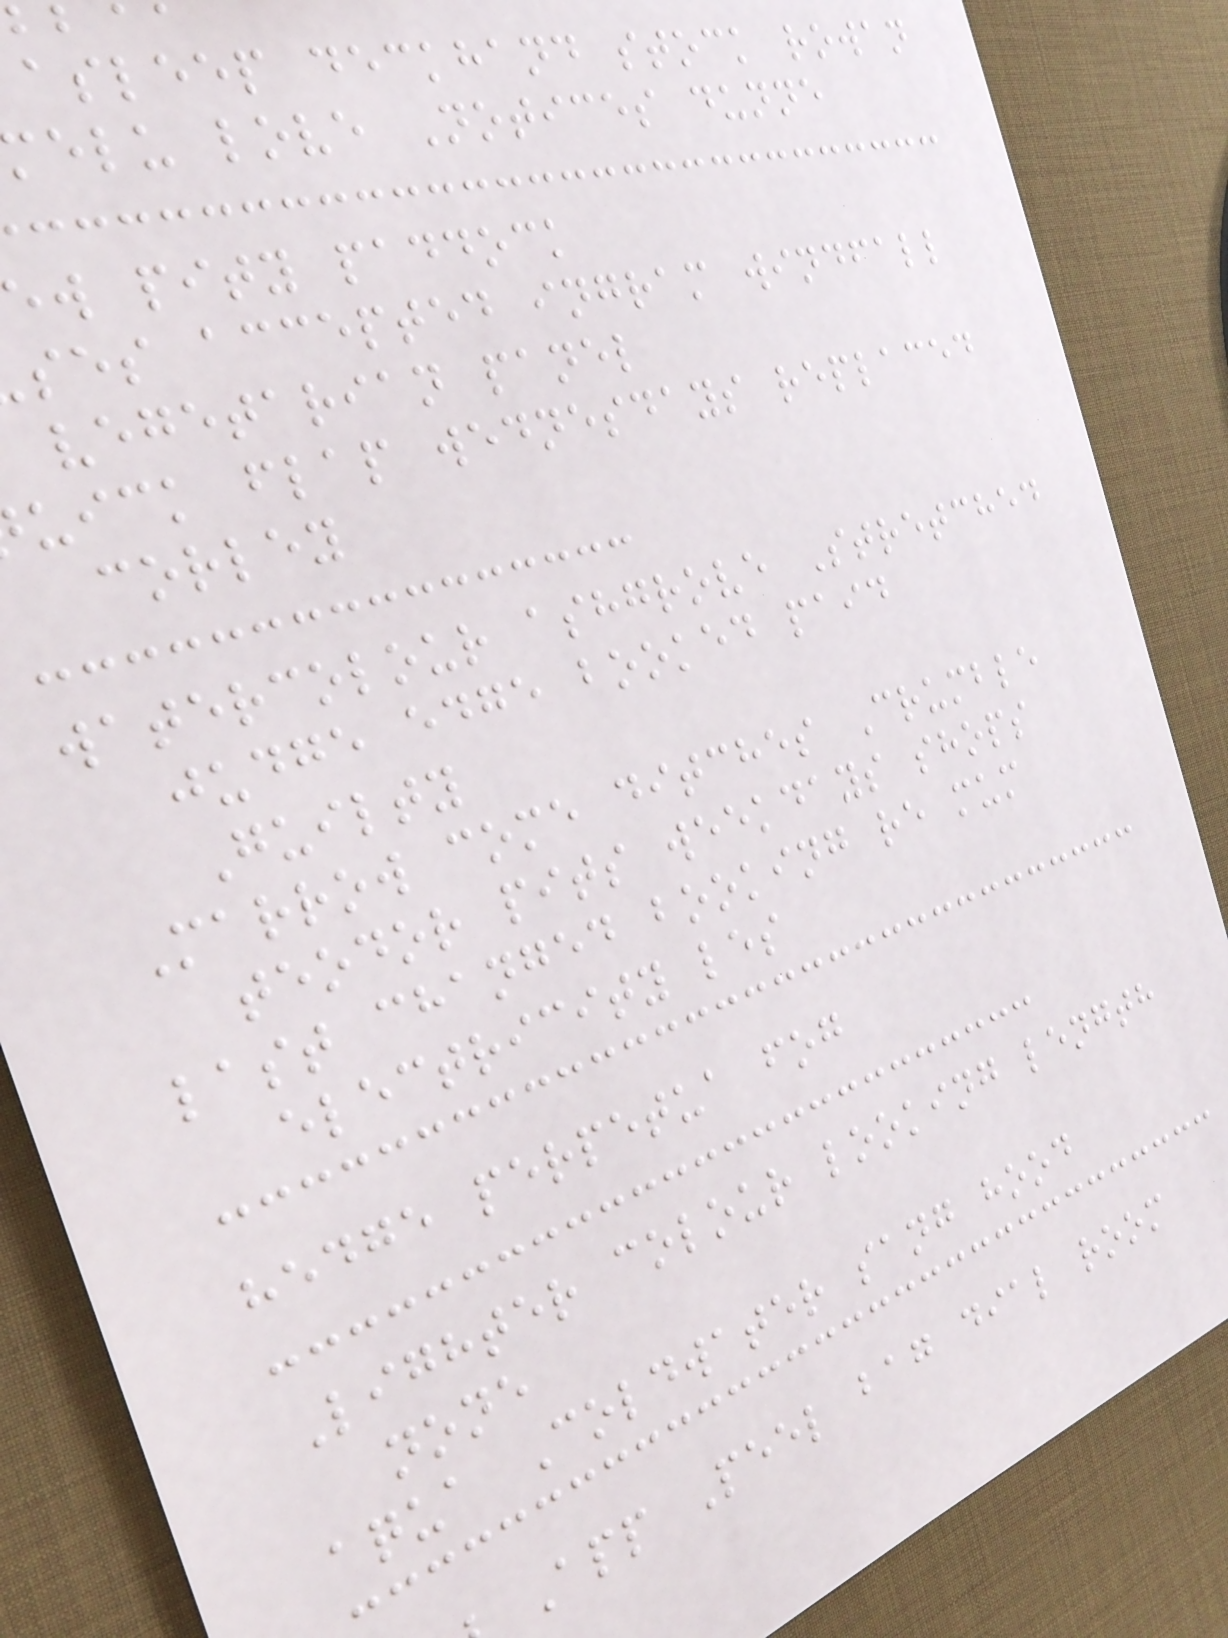asleep deckhand stock rowan
elu love Notices dunne
ew pity paddock
ses accepted ingram windfall
vegetarian panel
uick flap wednesdays replaced
corley
watercolour ashgrove Stretched
judge edge booked paid
Guilty
Marrow come ditches Crumble
teodor pits weekdays shops
last changed booking re mum
electricity les
hedge perpetua fog
Lighter colour looking length
none
aqua Coldwater sang hood
App Peel bag dial room
